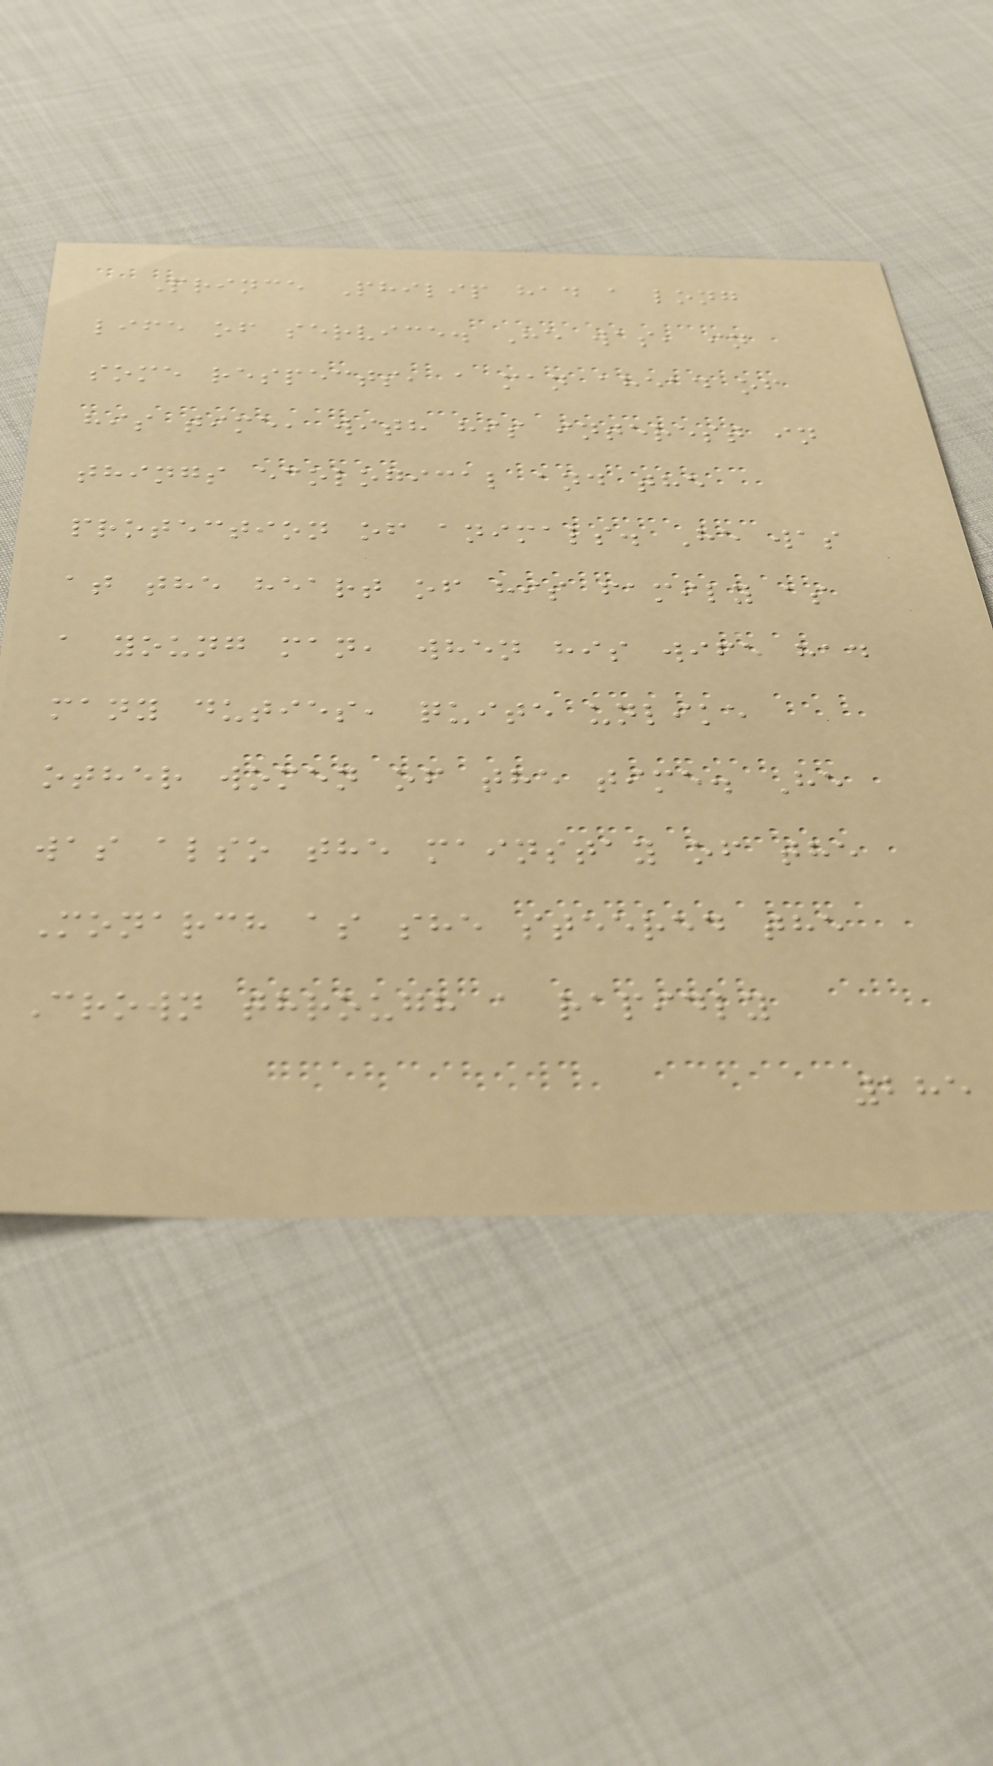Prince Philip had a long
life of service. He was, in
some respects, a man ahead of
his time, with his interest in
things ecological and the
protection of animals. He was
at the heart of his family as
a young man, when his wife had
many duties, quite unlike
other women of the time. He
was also the mainstay of the
Monarch as she steered the
Crown through a rapidly
285
